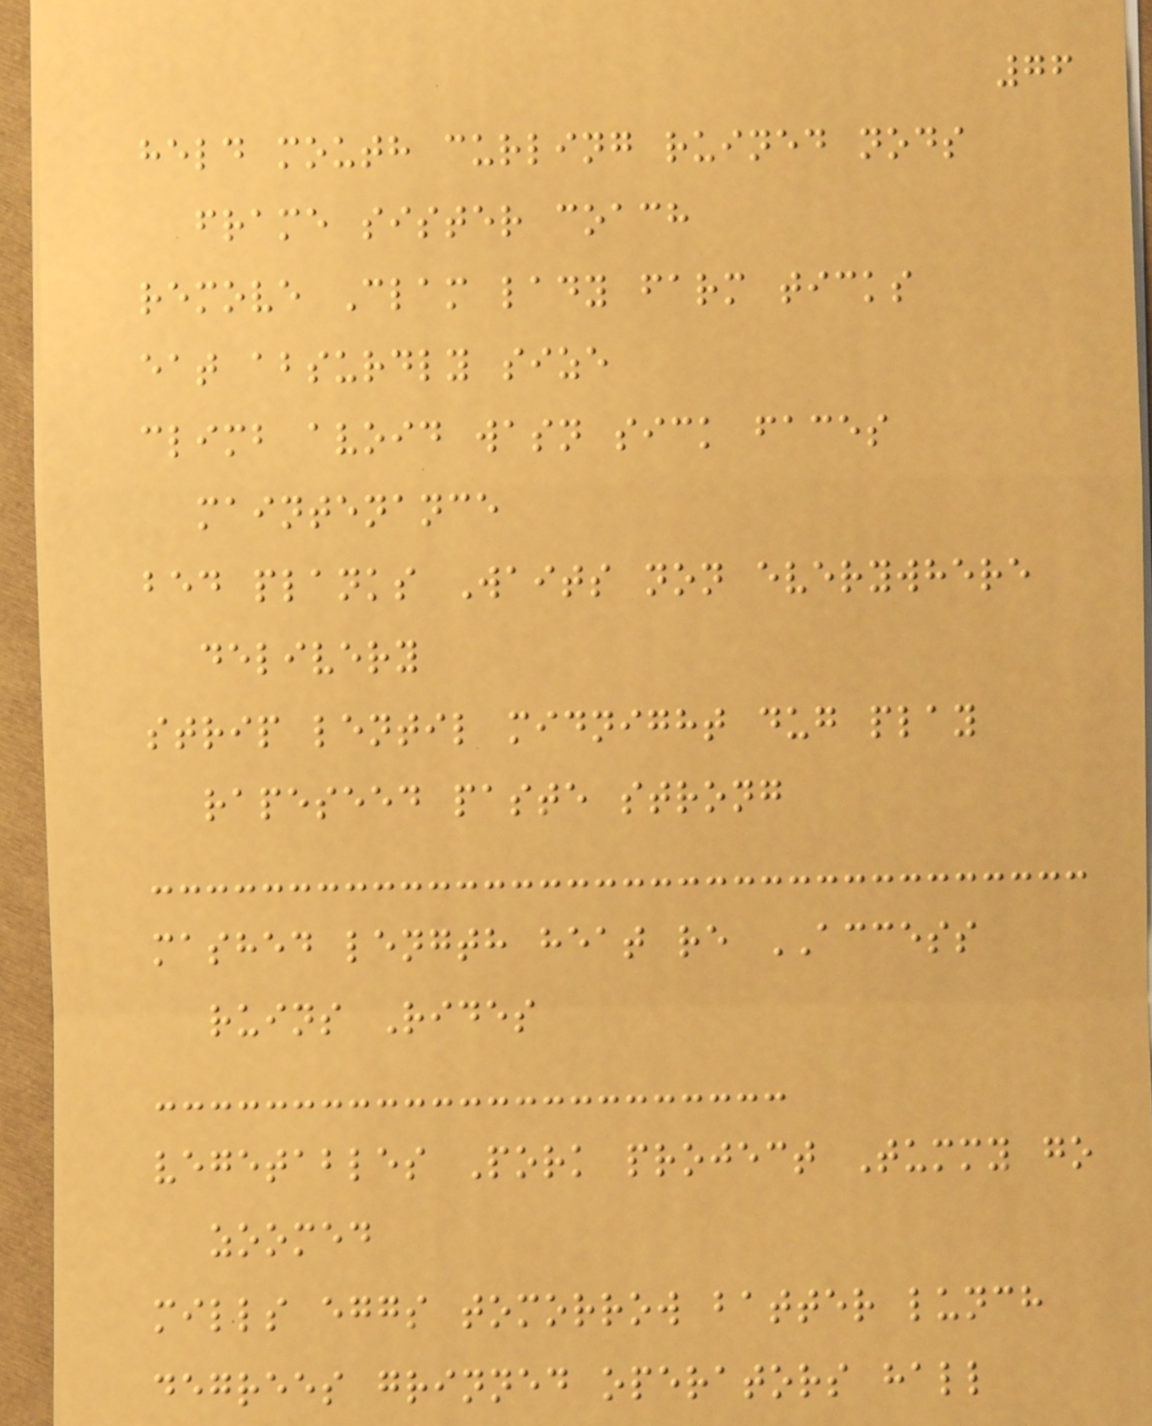76
held mouth curling ruined nods
frame sister coach
remove Clam lady farm ticks
eat absurdly size
climb avoid wasn sick faces
maintenance
bed planks Waits non everywhere
delivery
strip lentil midnight dug play
rapeseed paste strong
mashed length heat re ACCESS
ruins Rides
vegetables Pork project Tummy go
zoomed
mills eggs tomorrow batter lunch
degrees grinned operators hall
